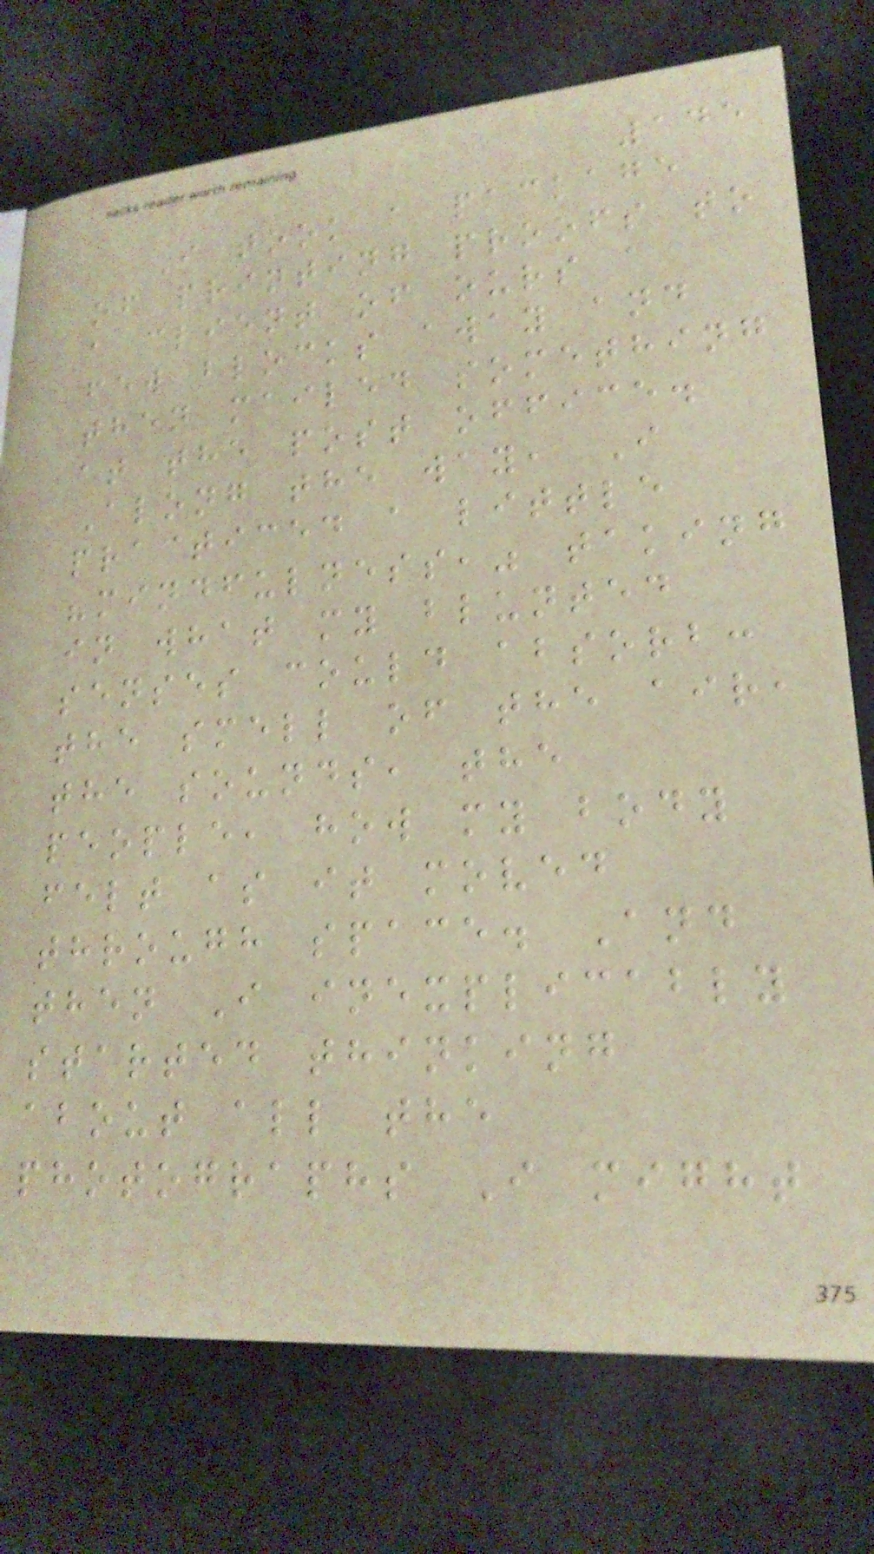145
I took a package
of printing proofs to
a client of ours a
few blocks away and
then mailed something
at the post office.
Along the way, I
practiced a little
"mindfulness," taking
in what my blunted
senses could absorb:
the smell of the air,
the sounds, the
people, how my body
felt as it moved
through space. And
then I inexplicably
started thinking
about all the
photographs I might
